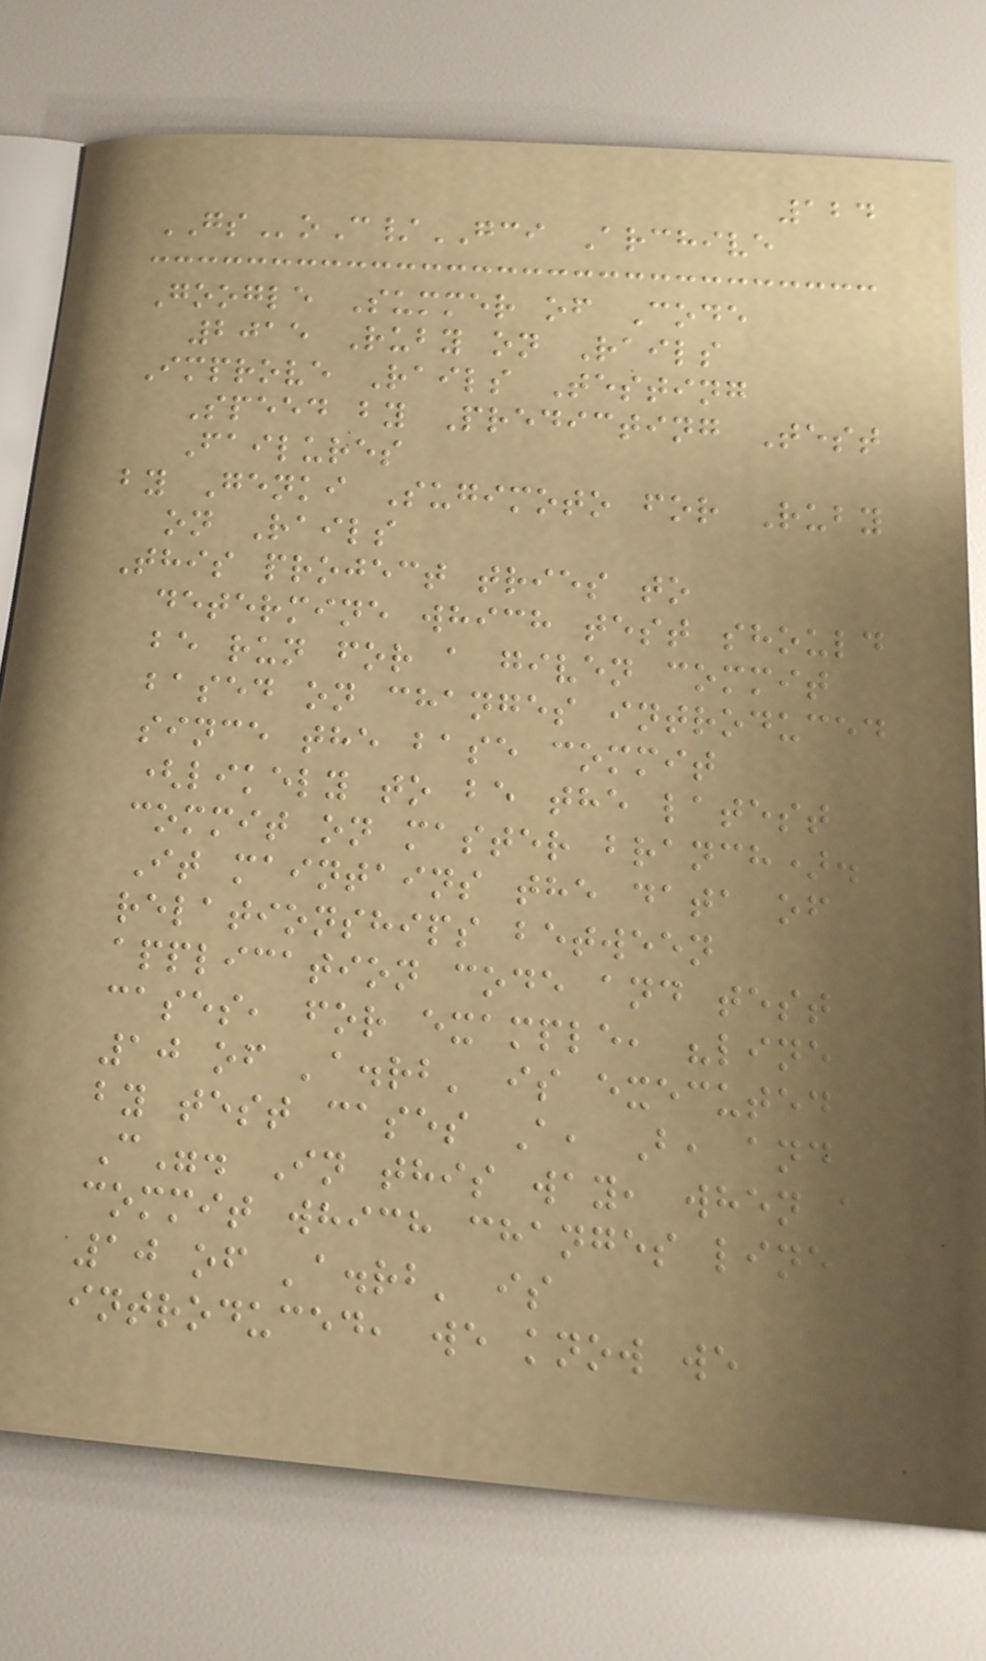124
GSoC/GCI Archive
Google Summer of Code
2015 Ruby on Rails
Improve Rails Testing
Speed by Predicting Test
Failures
by Genki Sugimoto for Ruby
on Rails
This project tries to
determine which test should
be run for a given commit
based on changes introduced
since the base commit
(likely to be the latest
commit on master branch).
It maintains the data of
relationships between
application code and test
cases, for example, "line
10 of 'a.rb' is executed
by test cases A, B, and
C". In this way, when a
commit which changes line
10 of 'a.rb' is
introduced, we know we
